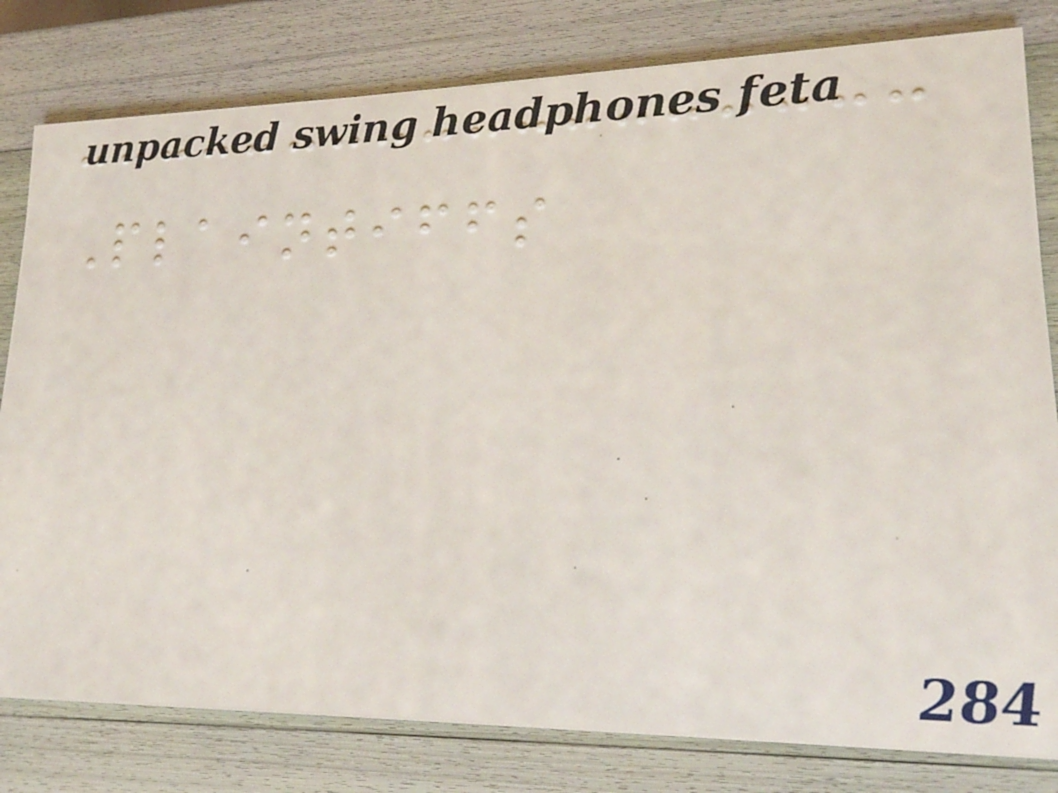Plaintiffs
